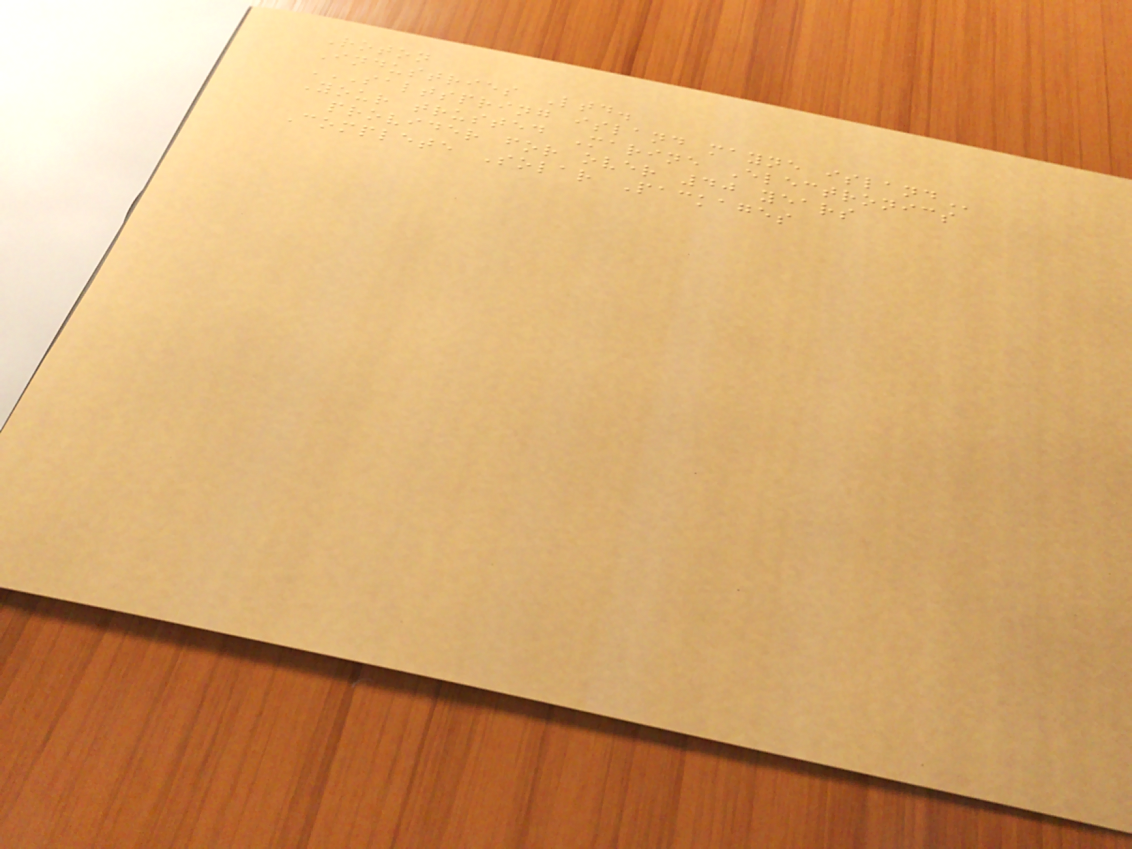Roton
Industries Ltd.
SALTSPRING ISLAND MAYNE ISLAND
Your trusted Marine Electronics
provider for over 40 years
Complete Solar Packages
